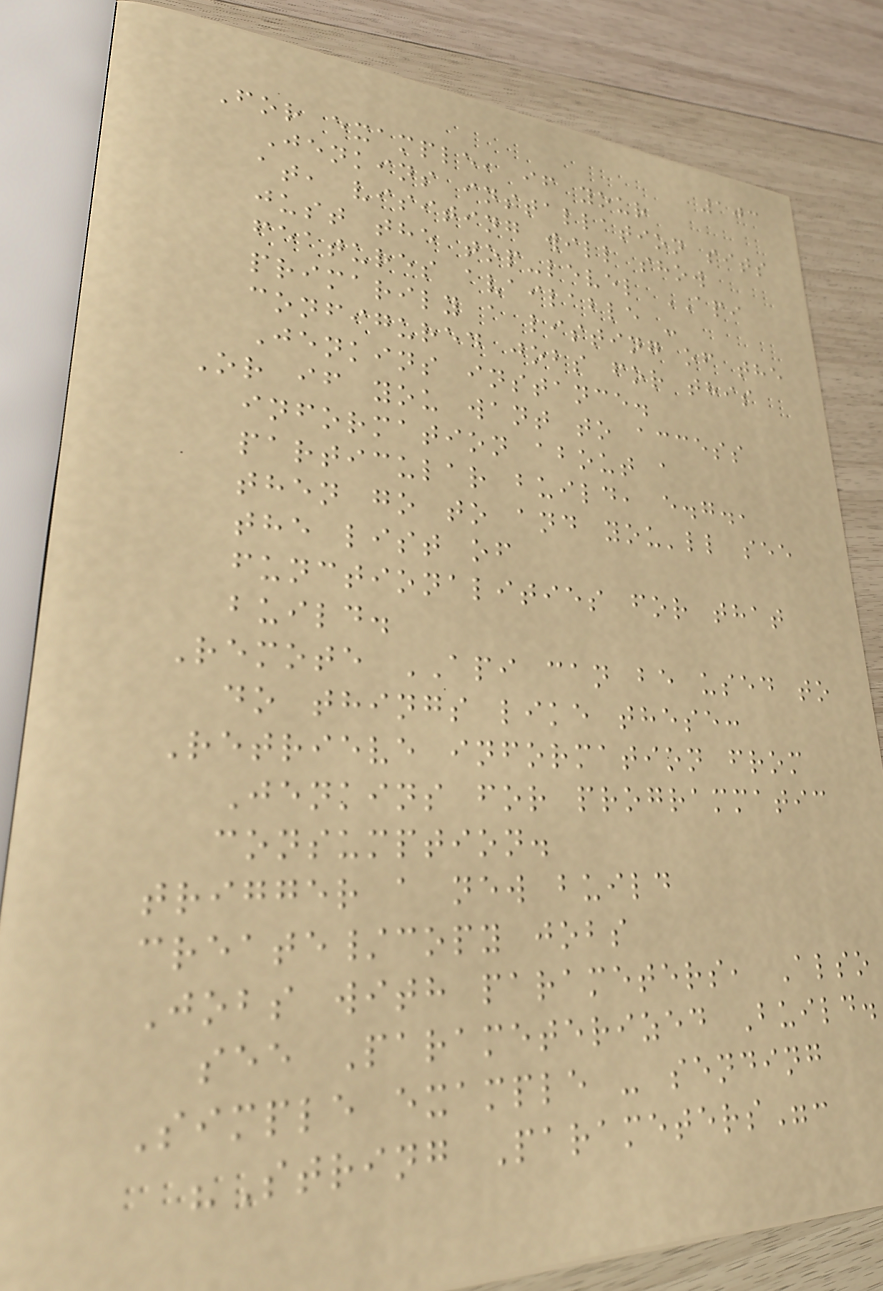103
For example, if your
Jenkins installation sits
at, visiting will show
just the top-level API
features available -
primarily a listing of the
configured jobs for this
Jenkins instance.
Or if you want to access
information about a
particular build, e.g.,
then go to and you'll see
the list of
functionalities for that
build.
Remote API can be used to
do things like these:
Retrieve information from
Jenkins for programmatic
consumption.
trigger a new build
create/copy jobs
Jobs with parameters, Also
see Parameterized Build.
Simple example - sending
"String Parameters":
